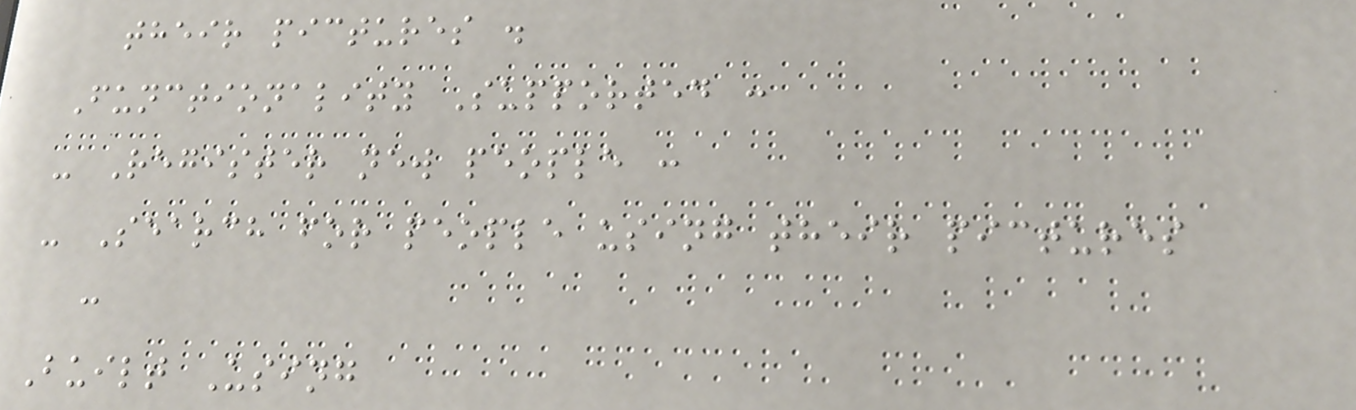their pictures .
Functionality Supported :
- Register new people :
- Search for people using their pictures
:
Built Using
